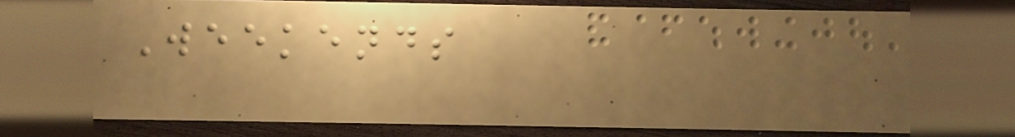Weekends
